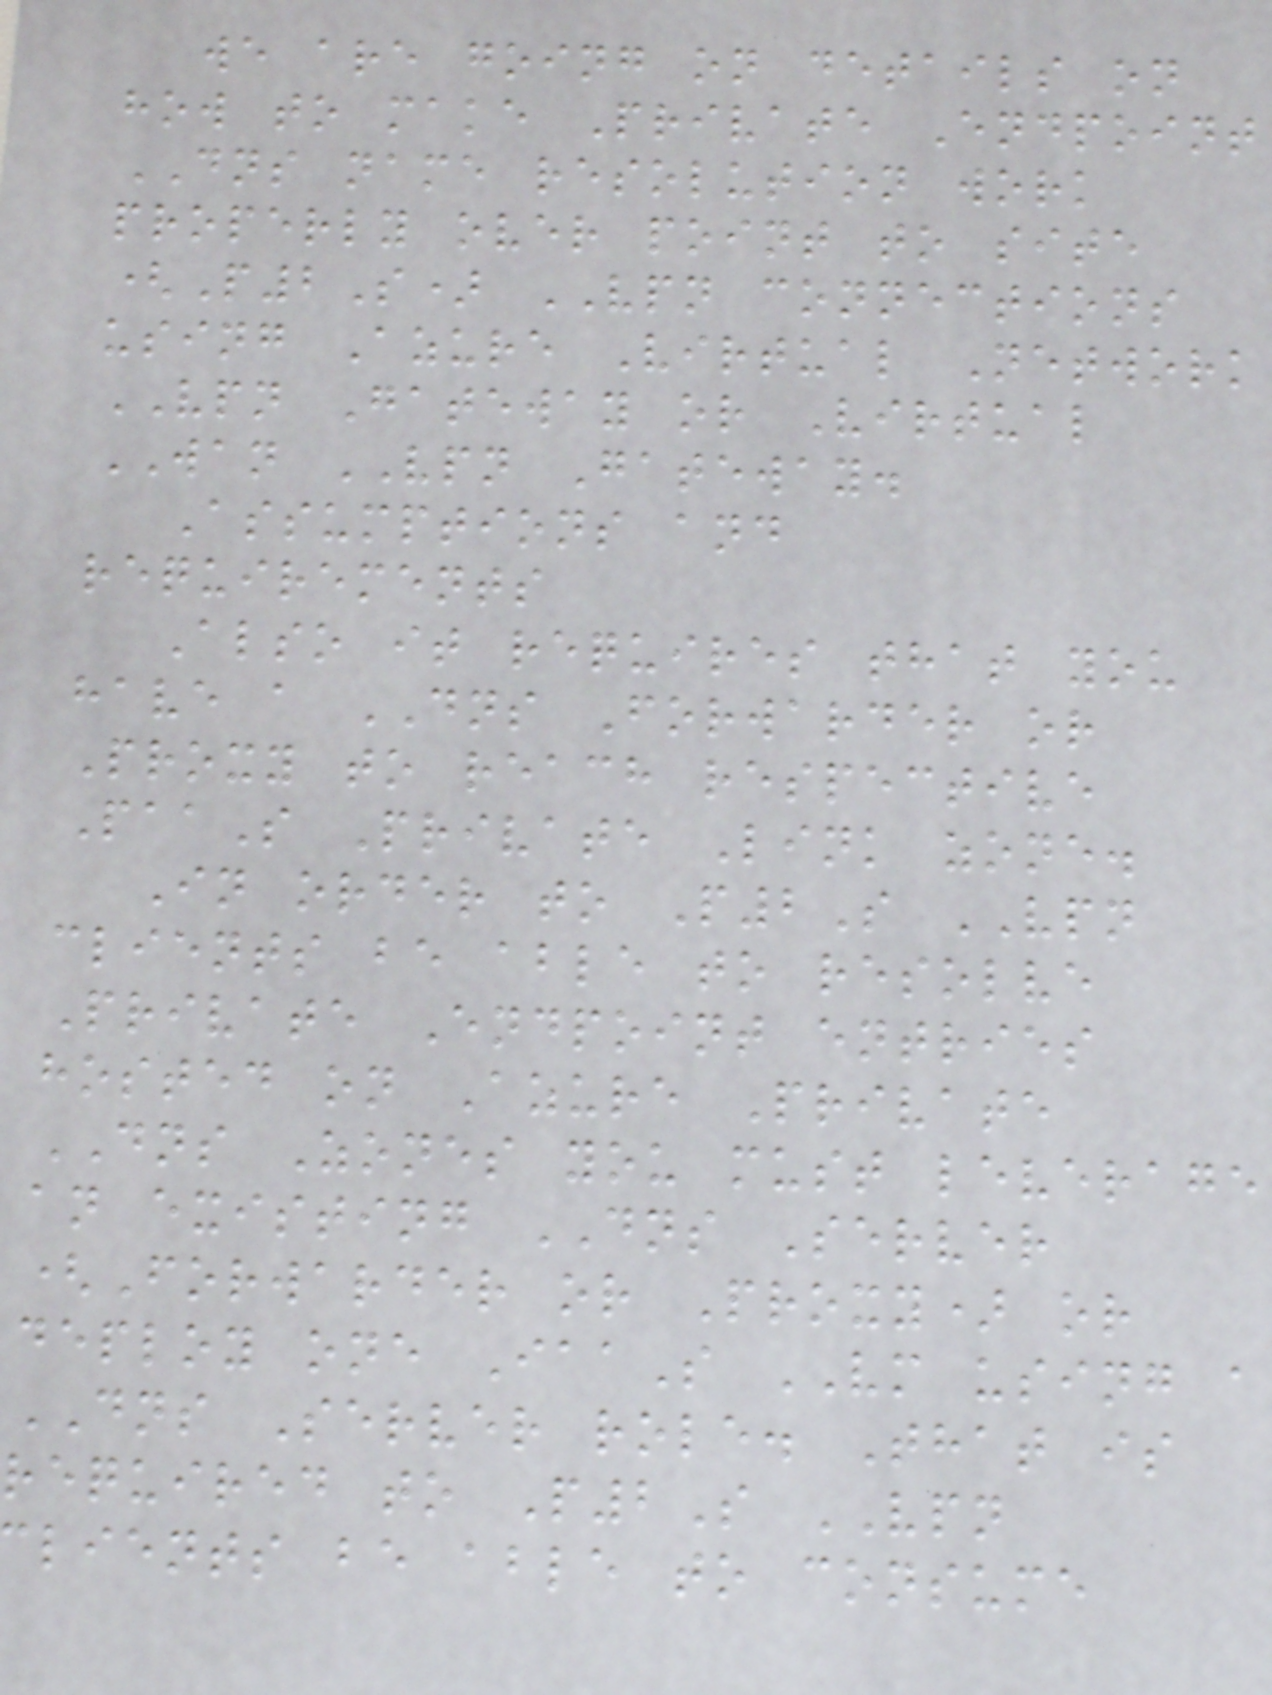we are going on details on
how to make Private Endpoint
DNS name resolution work
properly over point to site
(P2S) VPN connections
using Azure Virtual Network
VPN Gateway or Virtual
WAN VPN Gateway.
Assumptions and
requirements
Also it requires that you
have a DNS Forwarder or
Proxy to reach respective
PaaS Private Link zone.
In order to P2S VPN
clients be able to resolve
Private Endpoint entries
hosted on Azure Private
DNS Zones you must leverage
an existing DNS Server
(Forwarder or Proxy) or
deploy one IaaS VM using a
DNS Server role. That is
required to P2S VPN
lients be able to consume
